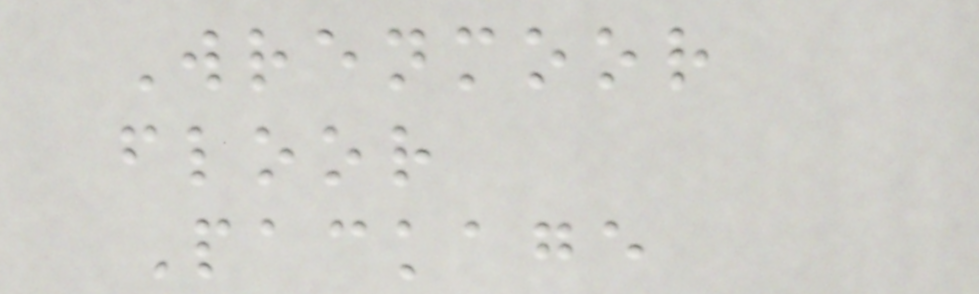Wrenmoor
floor
Package
